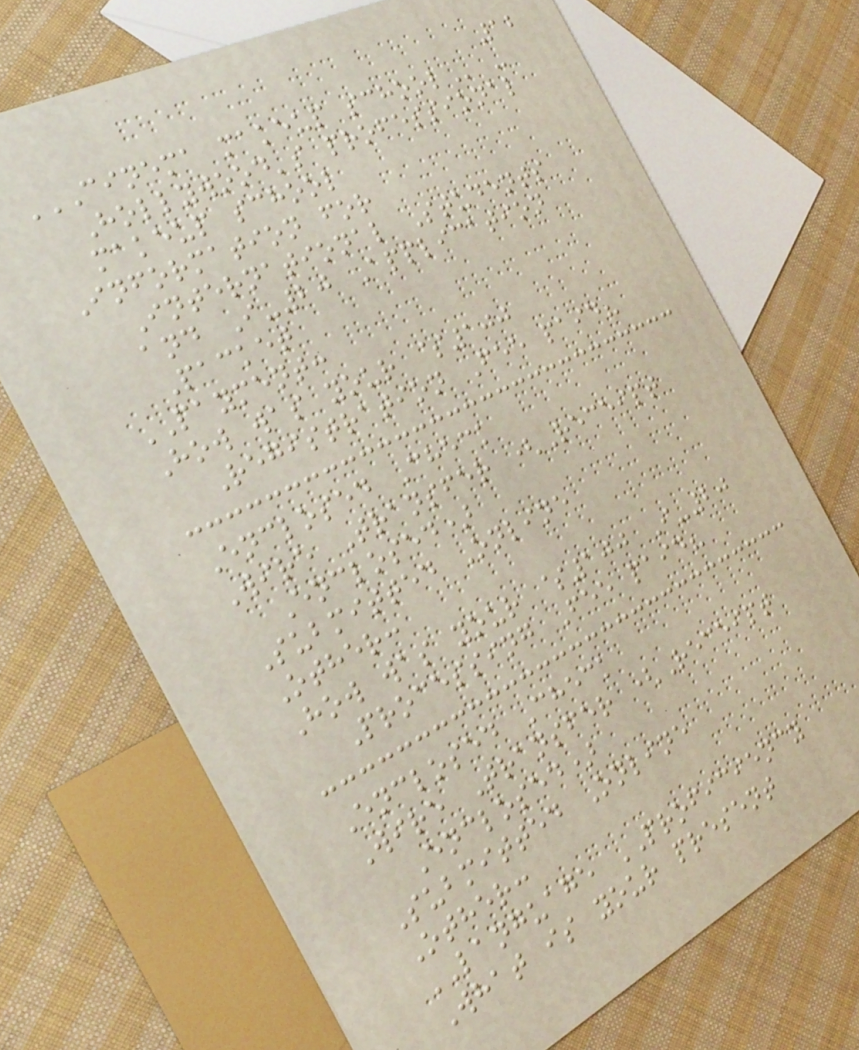12
CINEMA MAKEUP SCHOOL -
Hollywood's professional
makeup school
Information for
International Students
and I-20 Application
Packet
PAYMENT:
How was your $100
Registration Fee paid?
Enclosed Check
Wire Transfer (Receipt
Enclosed)
Submitted Online
Other:
How was your $100 I-20
Processing Fee paid?
Enclosed Check
Wire Transfer (Receipt
Enclosed)
Submitted Online
Other:
LANGUAGE PROFICIENCY
What is your present
